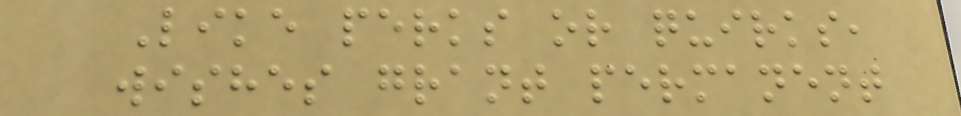Like perks or quirks,
wishes grant permanent
